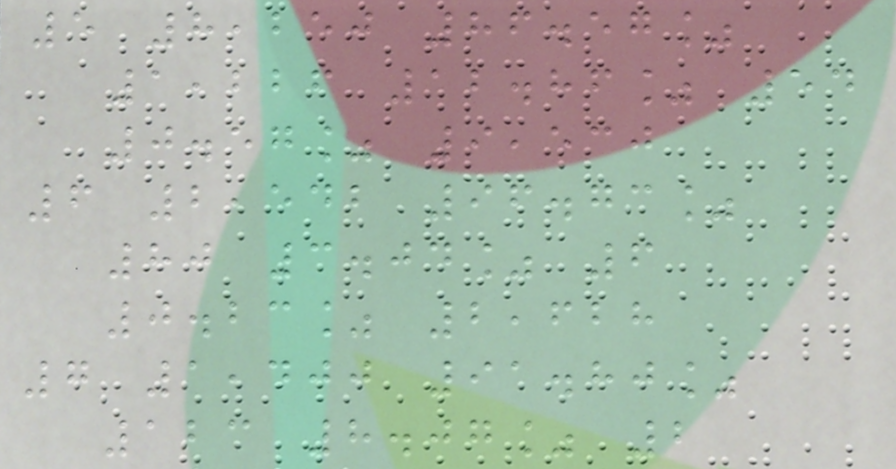5 8,250 86.57%
1,226 12.86% 54
0.57% 9,530
6 2,542 96.73%
80 3.04% 6
0.23% 2,628
7 1,400 91.80%
123 8.07% 2
